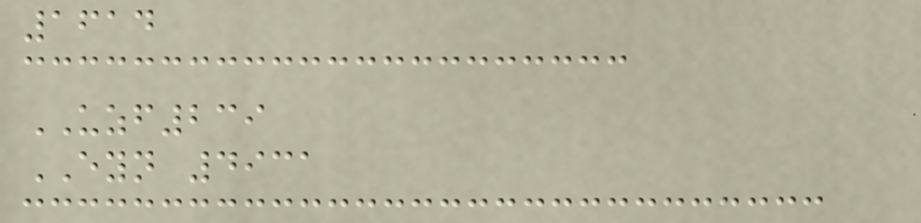1614
UZF239
EYN 4931
